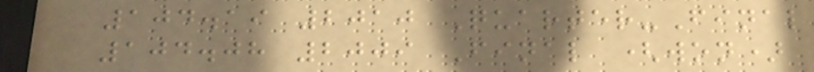104.19 2010 Quarter-Final
104.08 2009 Final (won)
